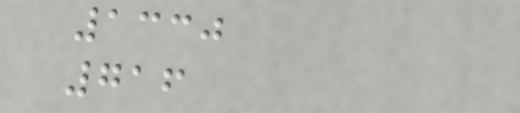1330
716
